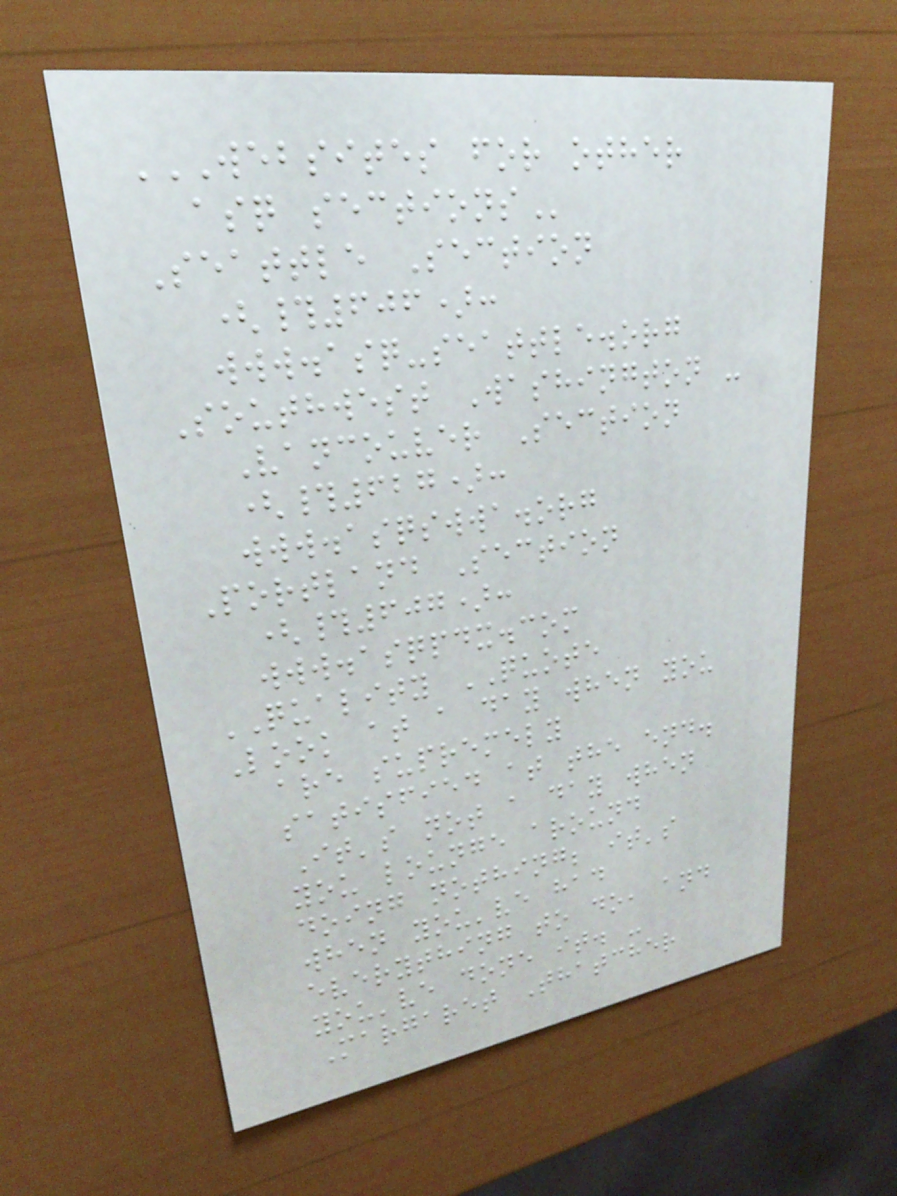WEBSITES FOR OTHER
ASQ SECTIONS
Seattle Section
(#606):
www.asq-seattle.org
Southwest Washington -
Vancouver Section
(#627):
www.asqswwa.org
Portland Section
(#607):
www.asqpdx.com
QUALITY QUOTE
Look at a day when you
are supremely
satisfied at the end.
It's not a day when
you lounge around
doing nothing; it's
when you've had
everything to do, and
you've done it. -
Margaret Thatcher
